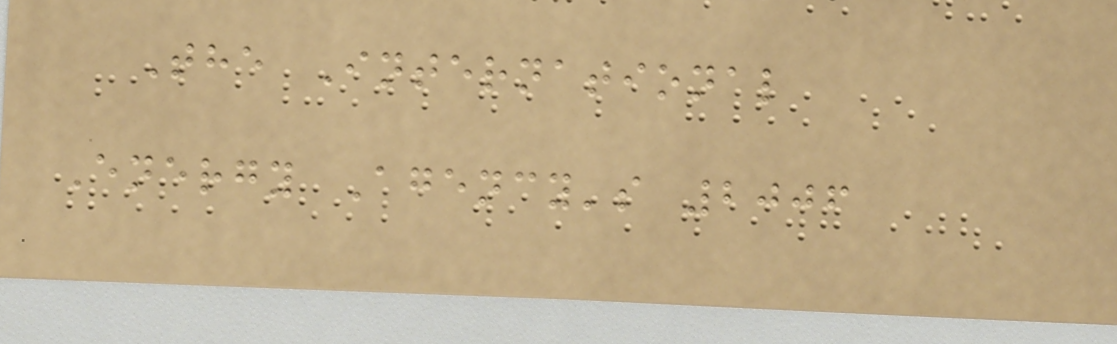The International
Energy Agency's 2006
